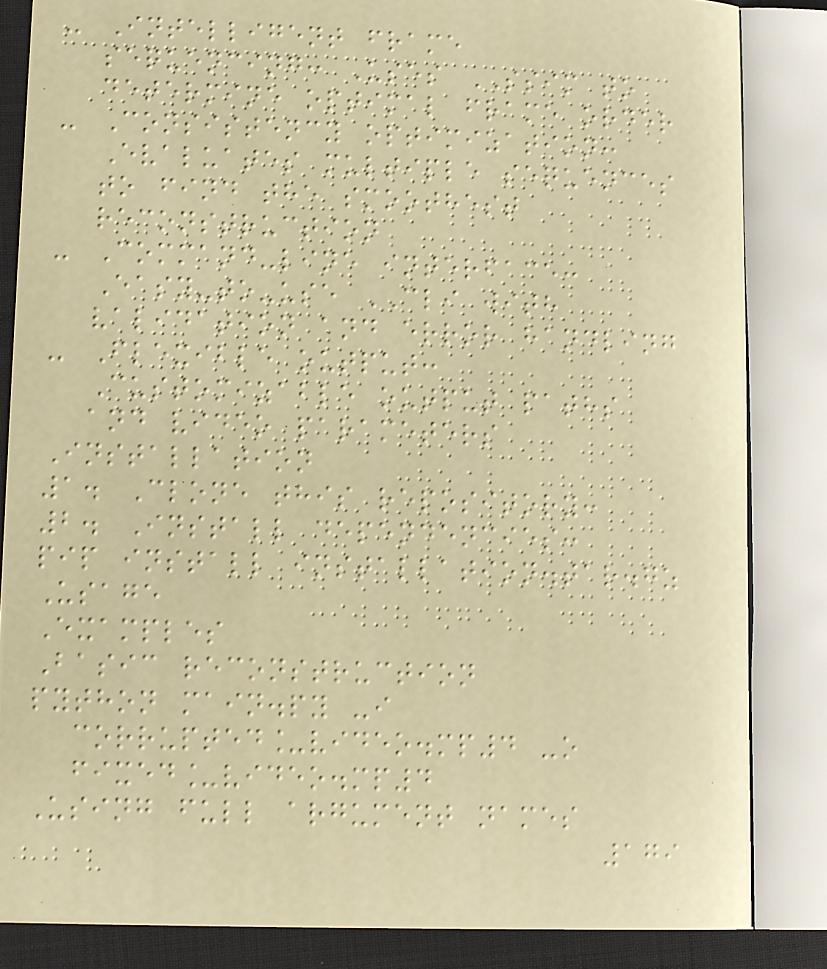- Intelligent frame
sequencing: Uses SSIM to
determine optimal frame order
- Consistency optimization:
Evaluates multiple sequences
to find the smoothest
reconstruction
- Command-line interface:
Easy-to-use CLI with
validation and error handling
- Flexible output:
Customizable output paths
and video parameters
Installation
1. Clone this repository:
2. Install dependencies:
pip install installation.tar.gz
Usage
Examples
Basic reconstruction
python main.py -i
corrupted_video.mp4 -o
fixed_video.mp4
Using full argument names
179
